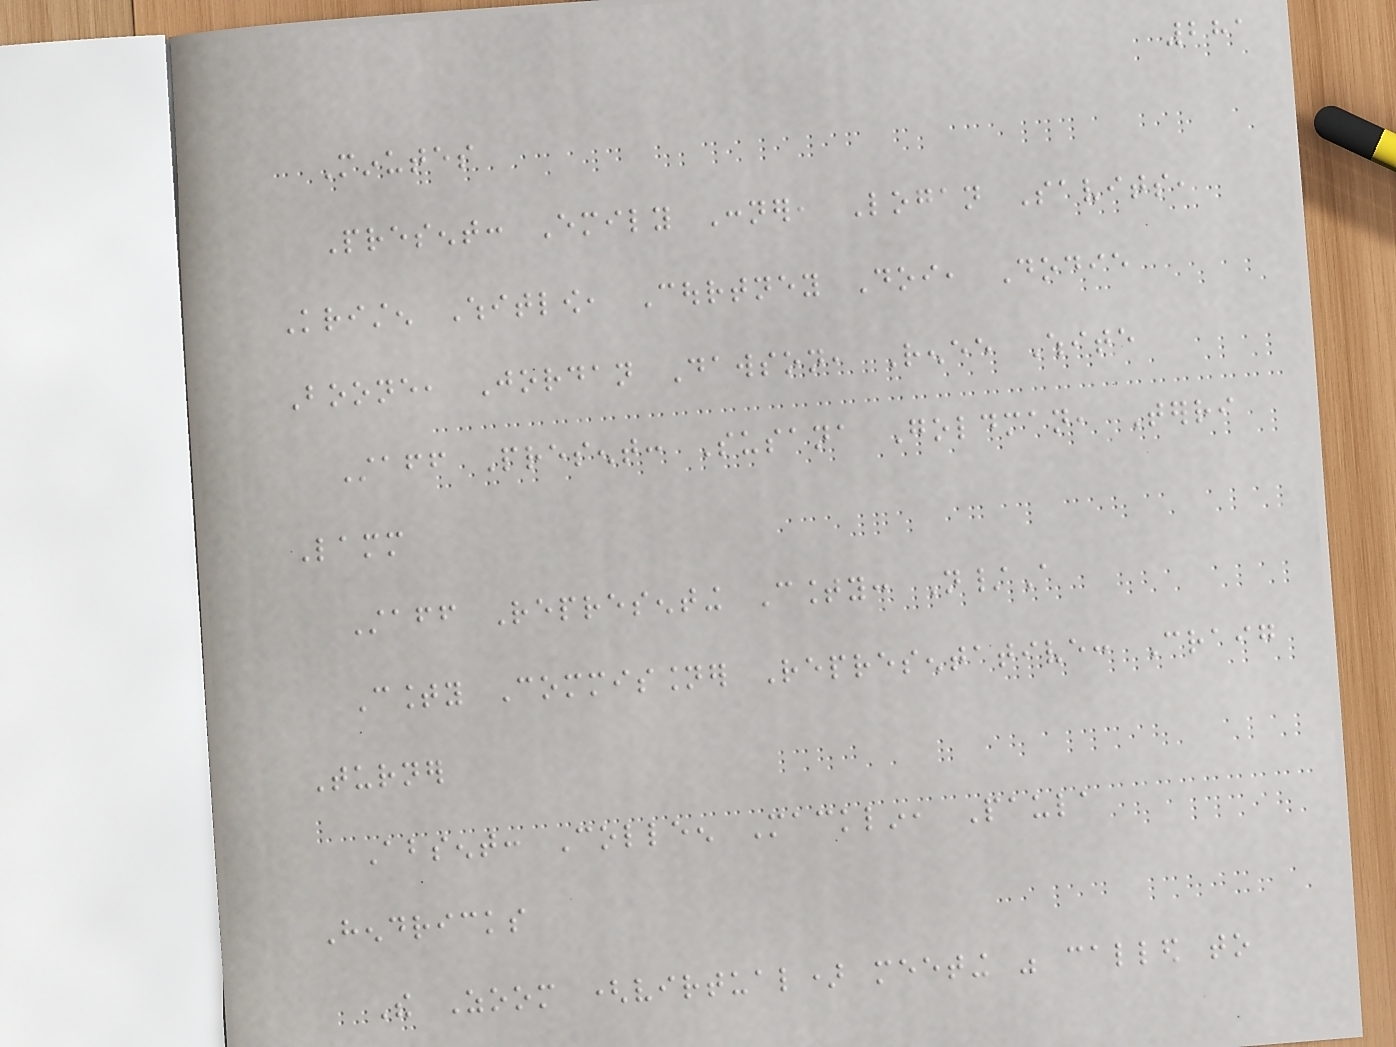281
Minutes
Present: Emily Conner, Logan Savits,
Kristen Whitlow, Courtney Doi, Dodie
Boone, Jordan Dawson, Renee White
Staff Present: Susana Goldman, Terri
Lamm
Staff Representing County: N/A
County Commissioner Representative: Craig
Turner
Absent: Colleen Macklin, Paula
Hendricks
The Zoom (virtual) meeting was called to
